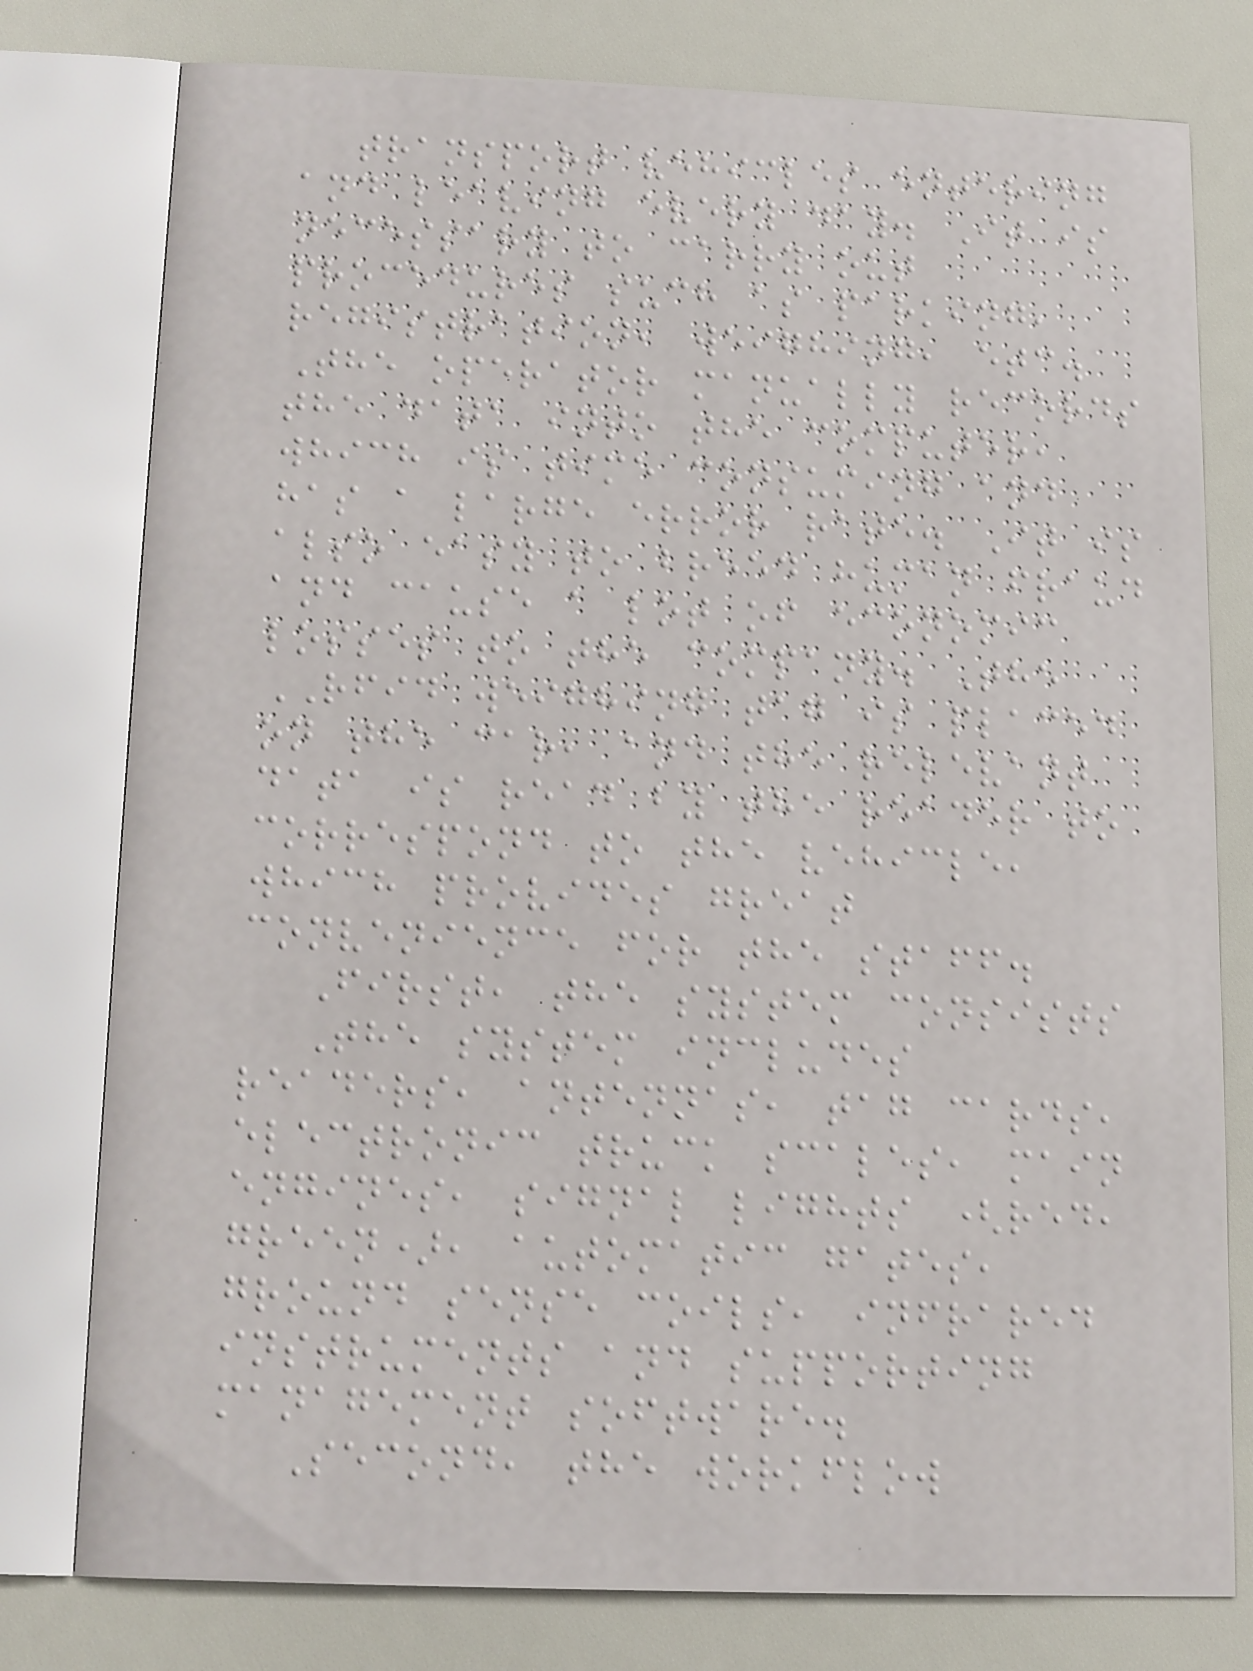transport vehicles entering
and leaving every day. It is
necessary to carry out
procedures such as parking,
registration, weighing, etc.
The operator manually records
the data into the computer,
which is time consuming and
has a large error rate. It is
also easy to breed human fraud
and cause a lot of economic
losses to the company. The
RFID weighing tag is placed
on the car, and the relevant
data is read by the reader to
correspond to the vehicle,
which provides great
convenience for the staff.
First, the system consists
The system includes
readers, antennas, tag cards,
electronic truck scales, main
engines, signal lights (red,
green), automatic gates,
ground sense coils, infrared
instruments and supporting
management software.
Second, the workflow
